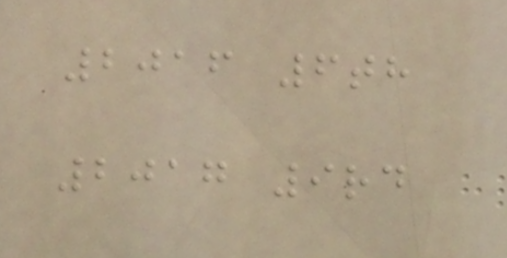2016 6th
2017 9rd
